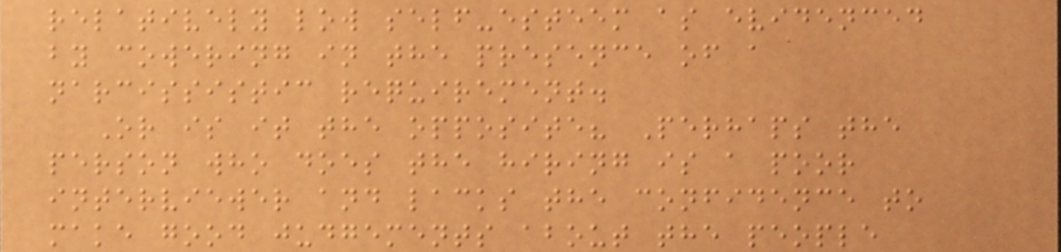relatively low self-esteem as evidenced
by cowering in the presence of a
narcissistic requirement.
Or is it the opposite? Perhaps the
person who does the hiring is a poor
interviewer and lacks the confidence to
make good judgements about the people
